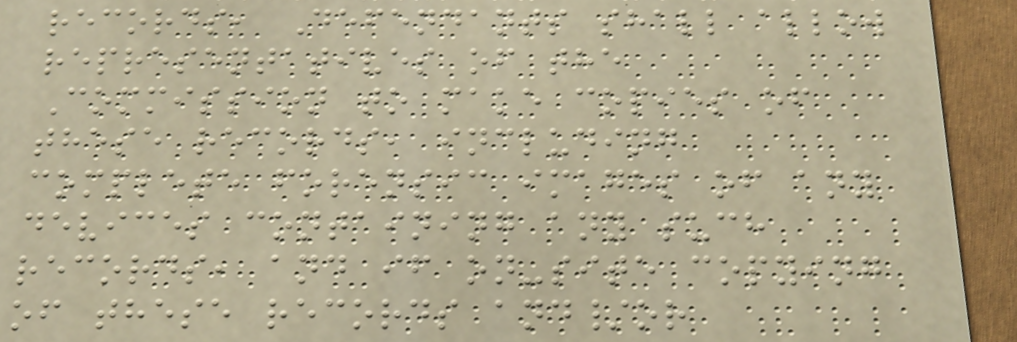records, Defendants shall allow
representatives of the
Commission to make copies of
these records, including
complete forensic images of any
devices containing any such
records, and if on-site copying
of these records and/or
